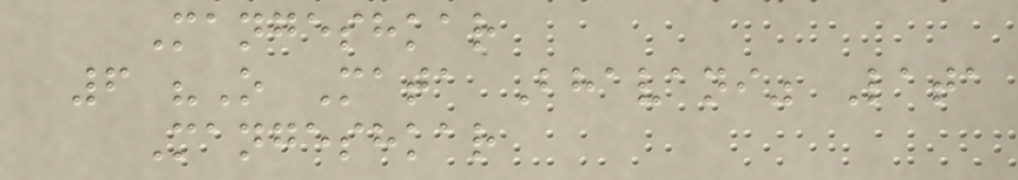Mangeshkar
6 "O Mata Bhavani" Lata
Mangeshkar
